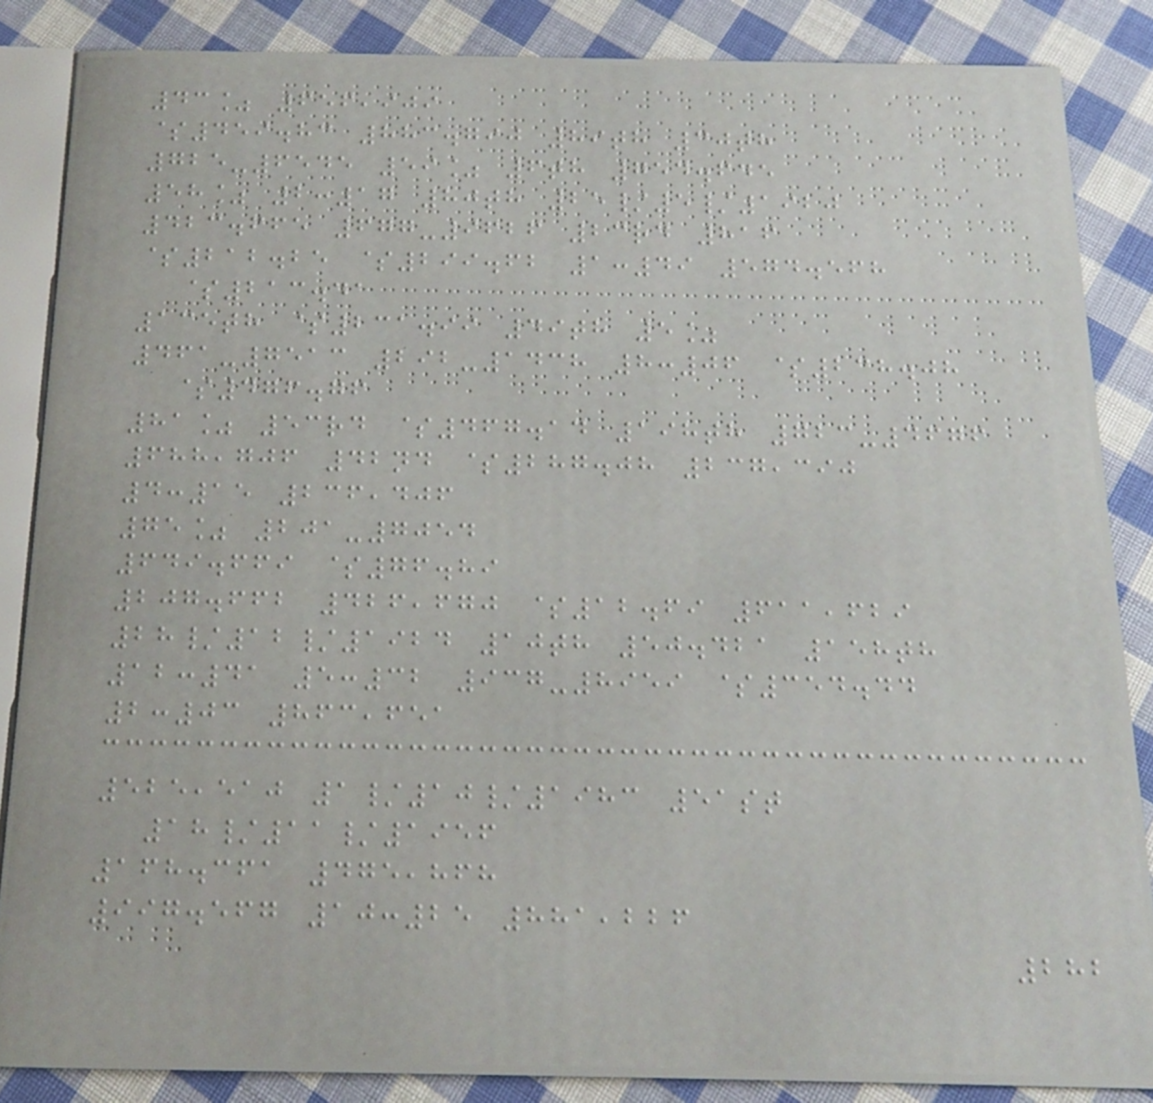43% 656,909
$459.83 883.790 89th 30th
725-6545 59% 6th 754.645
58% 2:17 80th 25/5/1920
423.665 677-9626 23rd 816
$212.25 $299.62 1:49 574.568
$213.41
135th $231.99 49th 5%
461-7513 292-1438 8:06 $238.08
$476.76
81% 53rd $467.14 198th 723-4676
688,706 42nd $287.08 237,390
4:15 236,406
75% 201-7054
649.669 $76.89
207.662 426,670 $12.69 611,629
28/12/1924 10th 50.421 158th
12:41 5:32 937-8959 $354.44
2:03 863,651
525,510 1/10/1983 51st
18/11/1956
168.361 475,868
997.567 10:25 881,226
282
